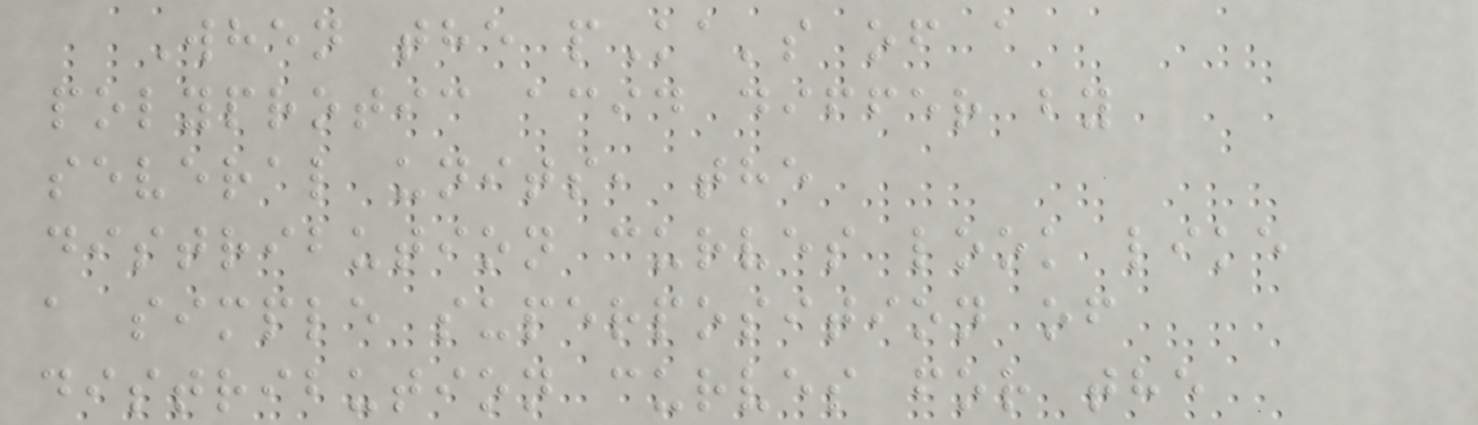When the pKa's of a
polyprotic acid differ by
several units, the
distribution curves look like
a simple superposition of
distribution curves for the
